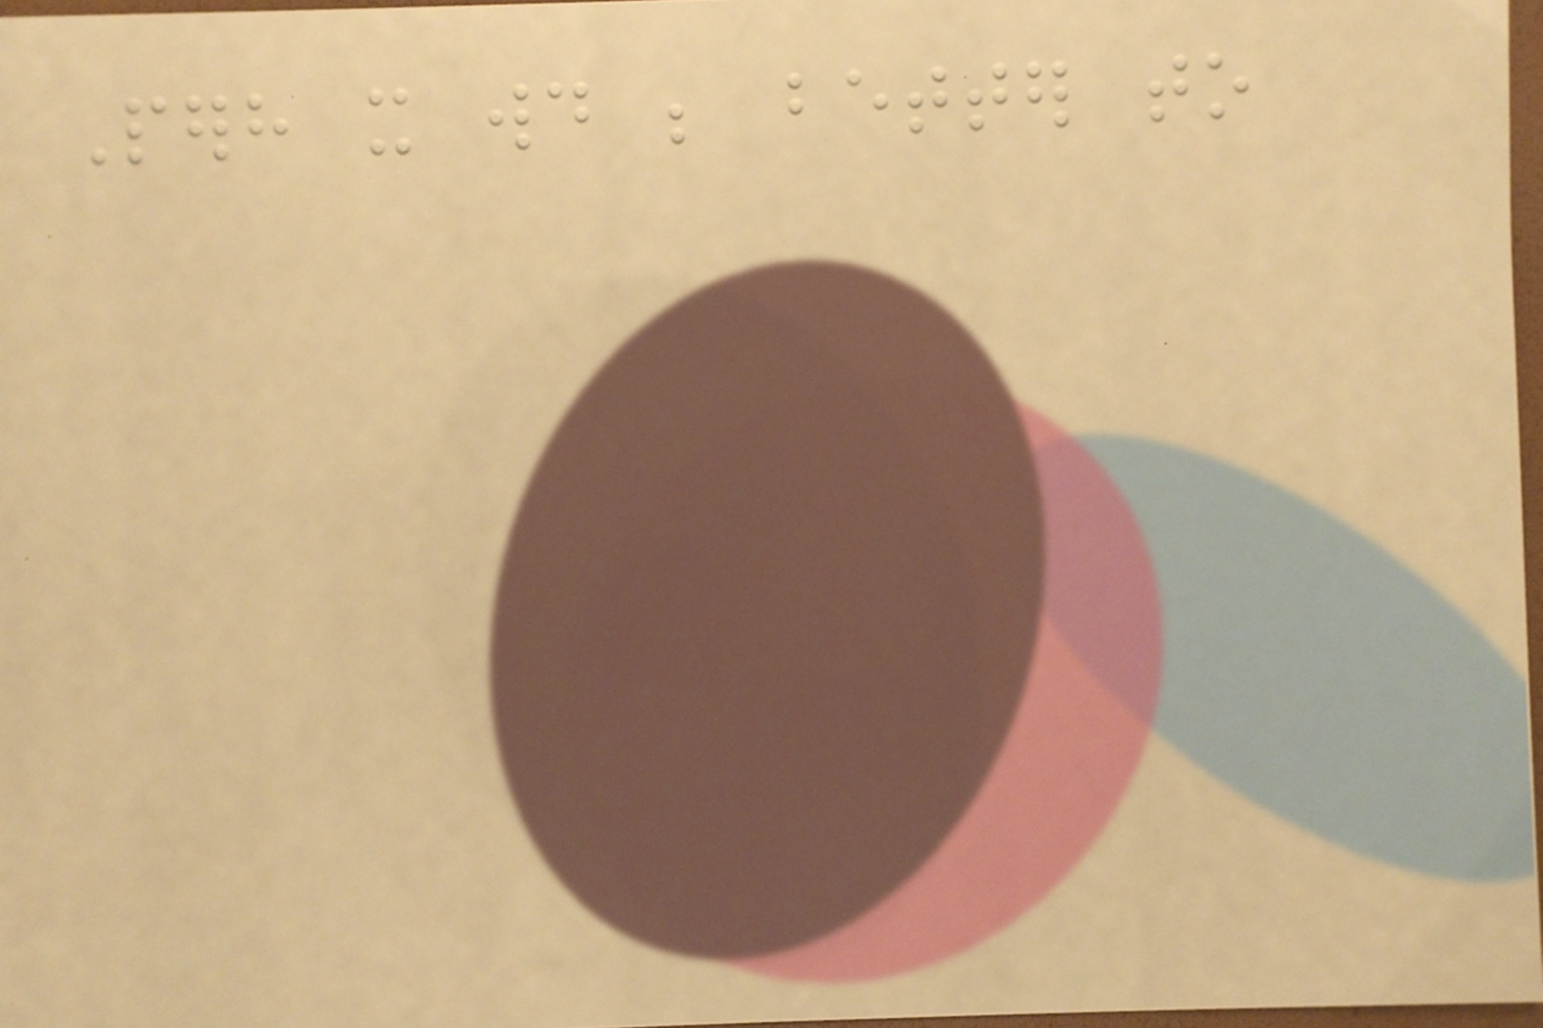Perhaps it would be better to
